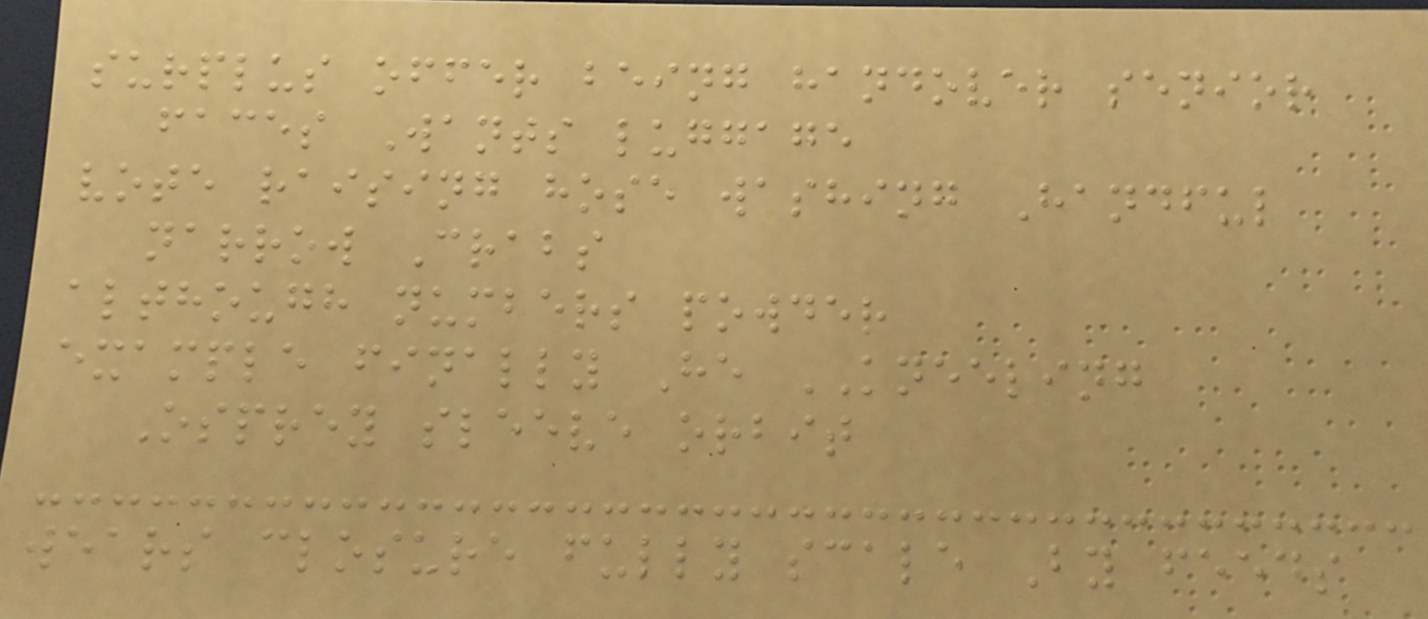surplus offer being handover senior
faces Wants luggage
vote raising hose washing Handful
narrow Crabs
although numbers powder
example finally He KNEELING
Osprey sleeve orbit
wears closure fully scale By feeds
